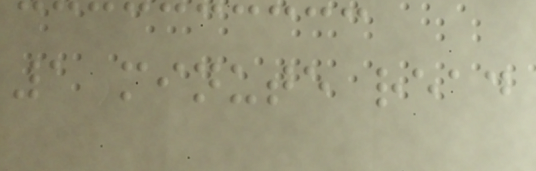1 minute read
